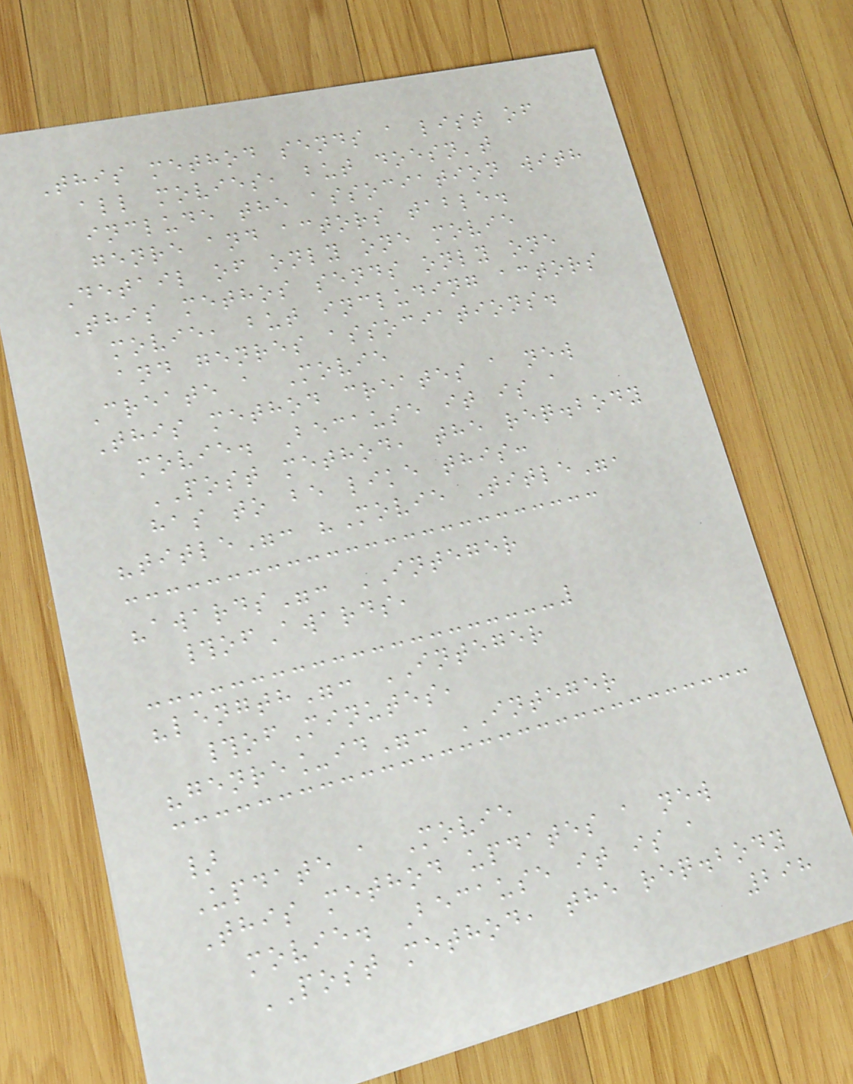This method sends a list of
all movies, but doesn't
include the association with
genre and actors table.
Detail of only one movie
This methos sends only one
movie, but including actors
and genres associations.
Create a Movie
This method creates a new
movie. Because it is a
POST method, the req.body
has to be like this:
"title": "Movie Title",
"awards": INTEGER
#ofAwards,
"length": INTEGER
#ofMinutes,
"genre_id": INTEGER
}
Update a Movie
This method updates a new
movie. Because it is a
POST method, the req.body
298
